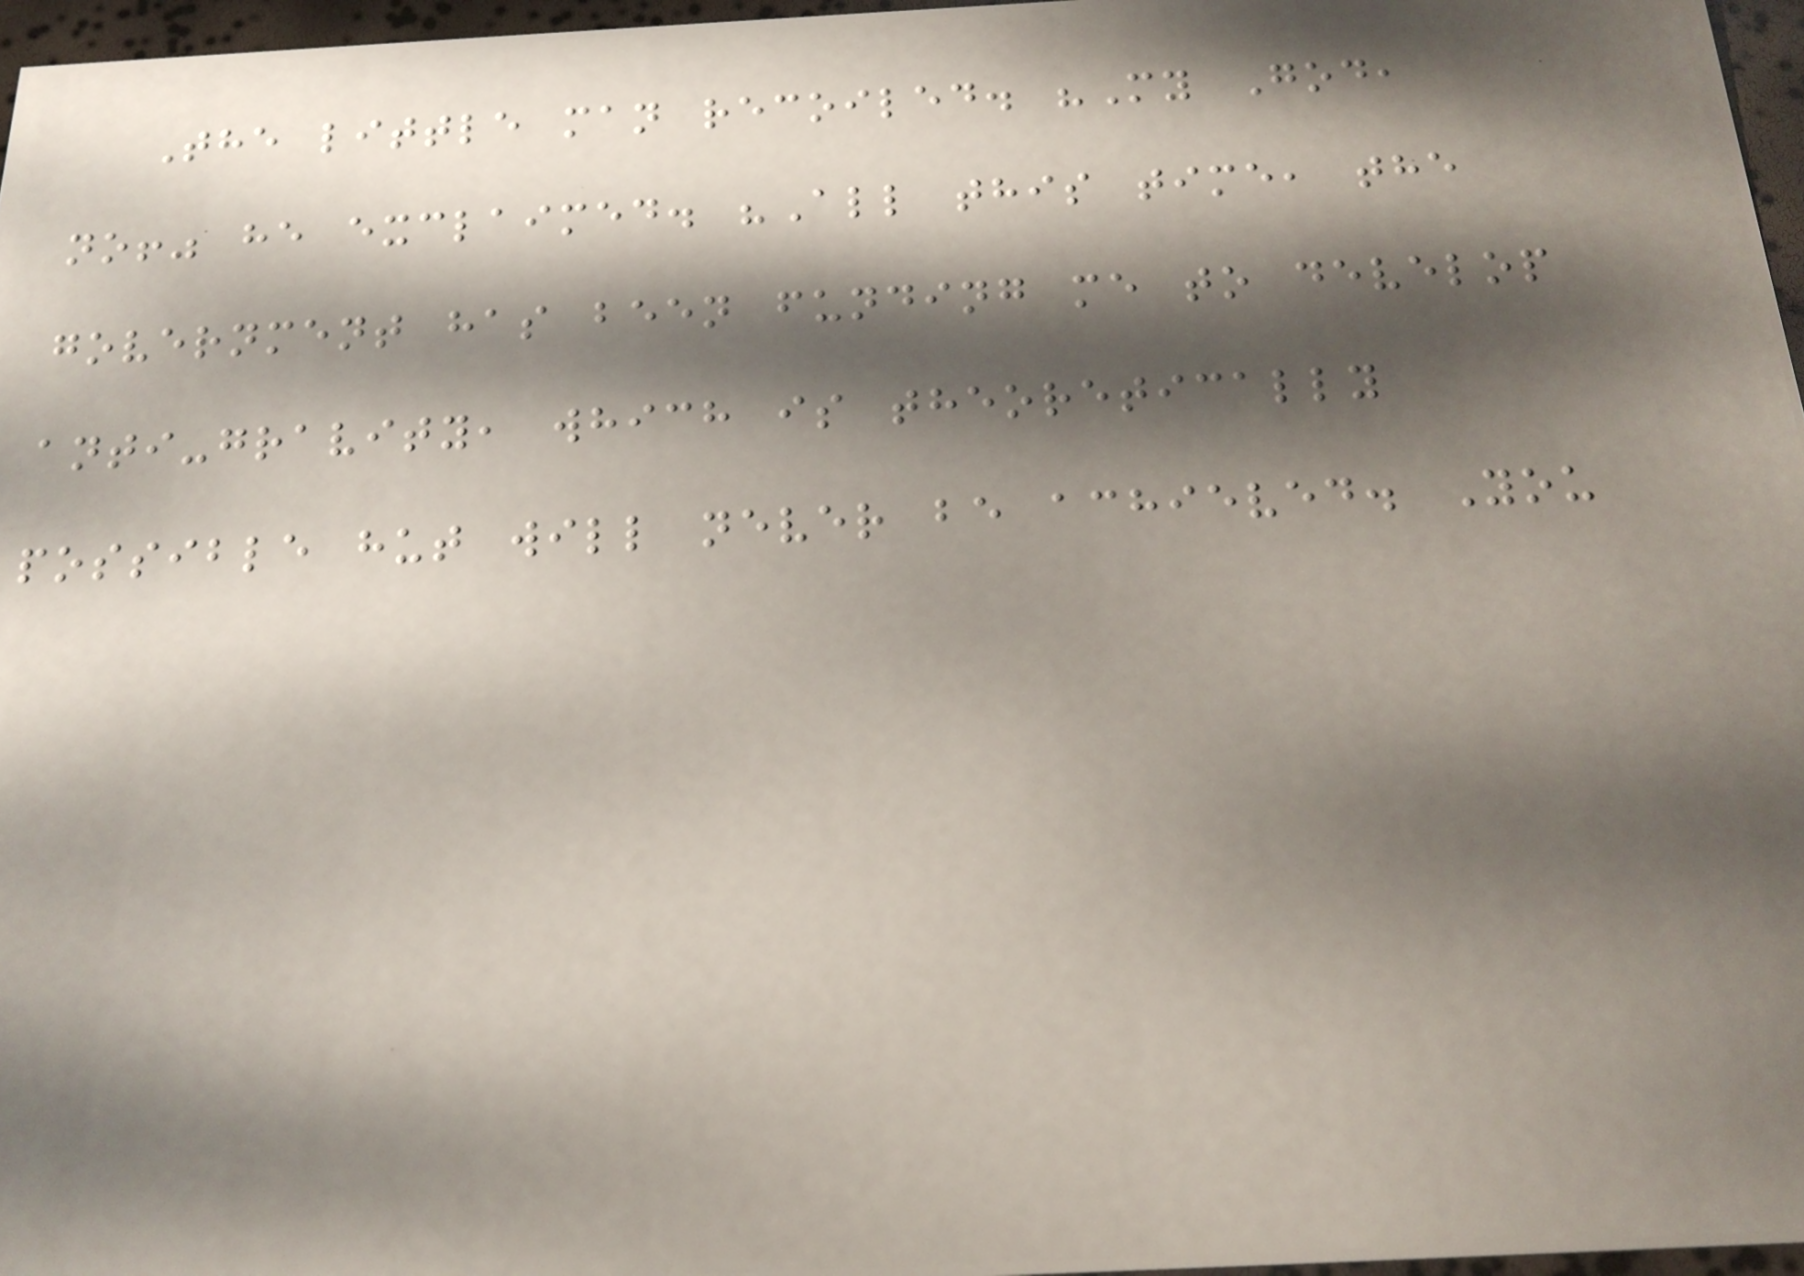The little man recoiled. "My God,
no!" he exclaimed. "All this time, the
government has been funding me to develop
anti-gravity, which is theoretically
possible hut will never be achieved. You
